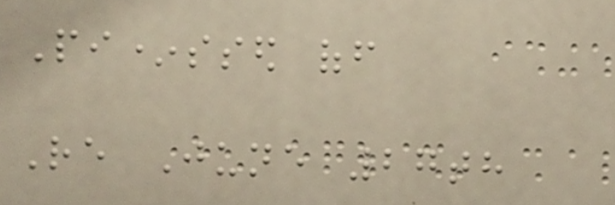Pi*ssed off
Re June 27th
